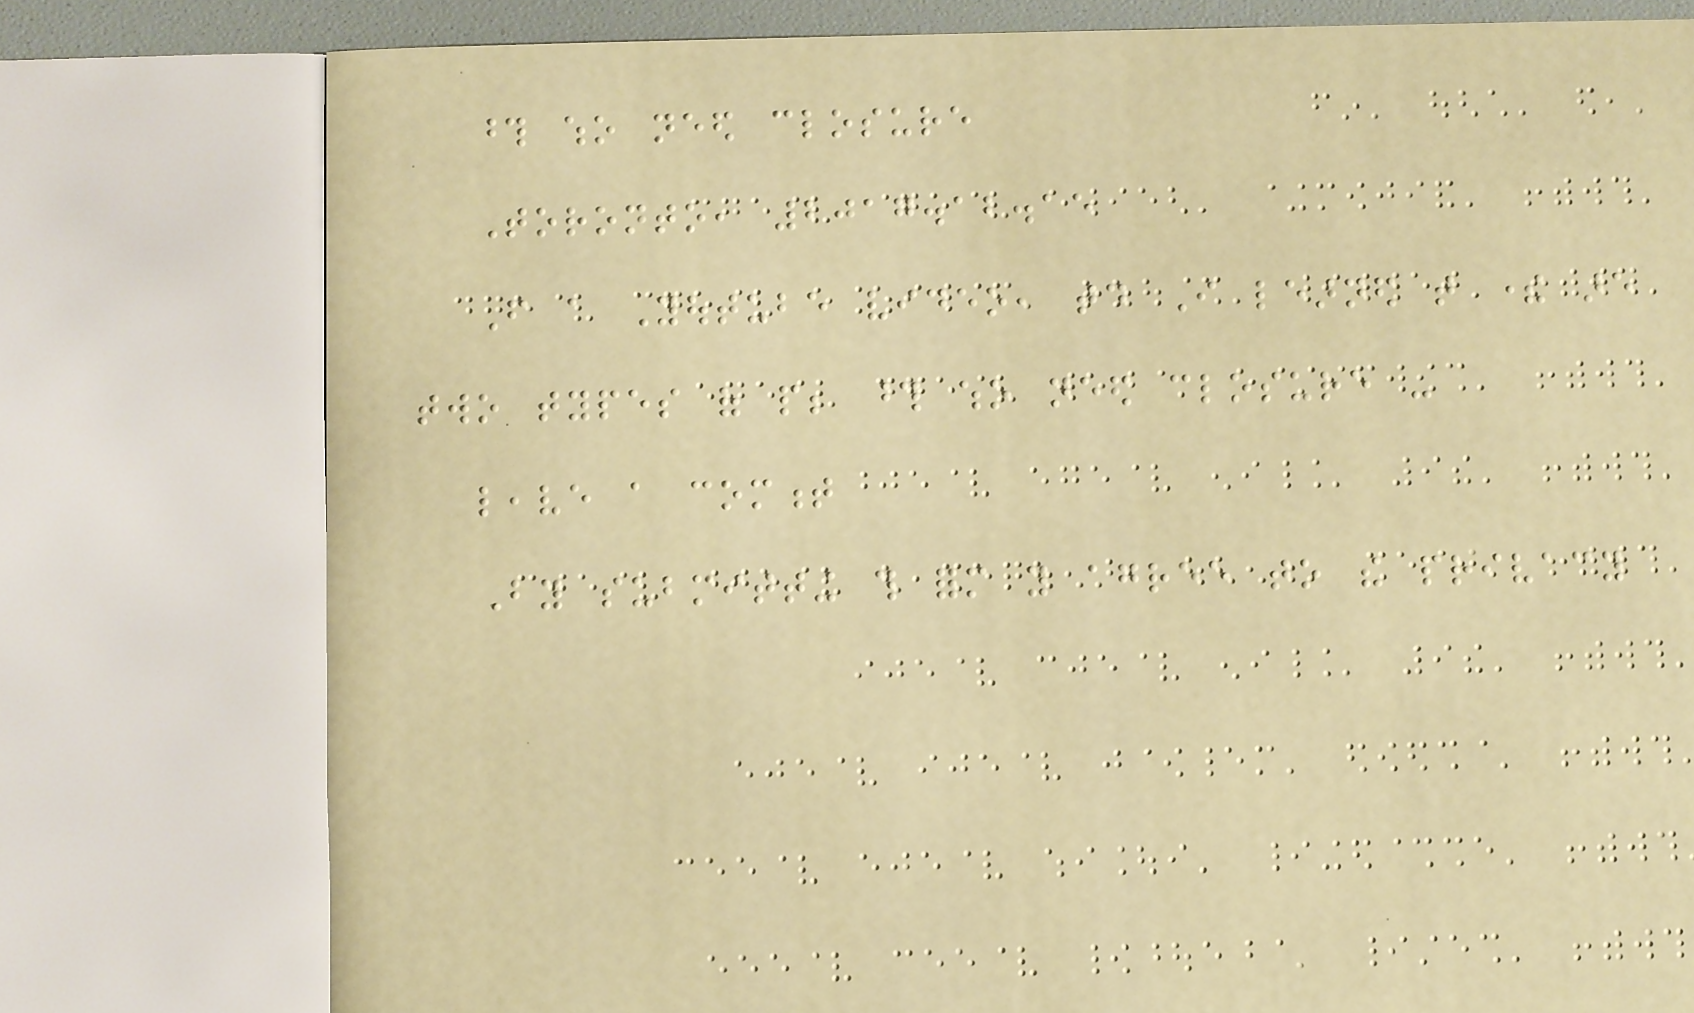those who need closure
Toronto, 2017.12.15
From a Youtube video, today I learned that there are
two types of people; those who need closure -
leave a comment
By submitting this form you agree to the privacy
